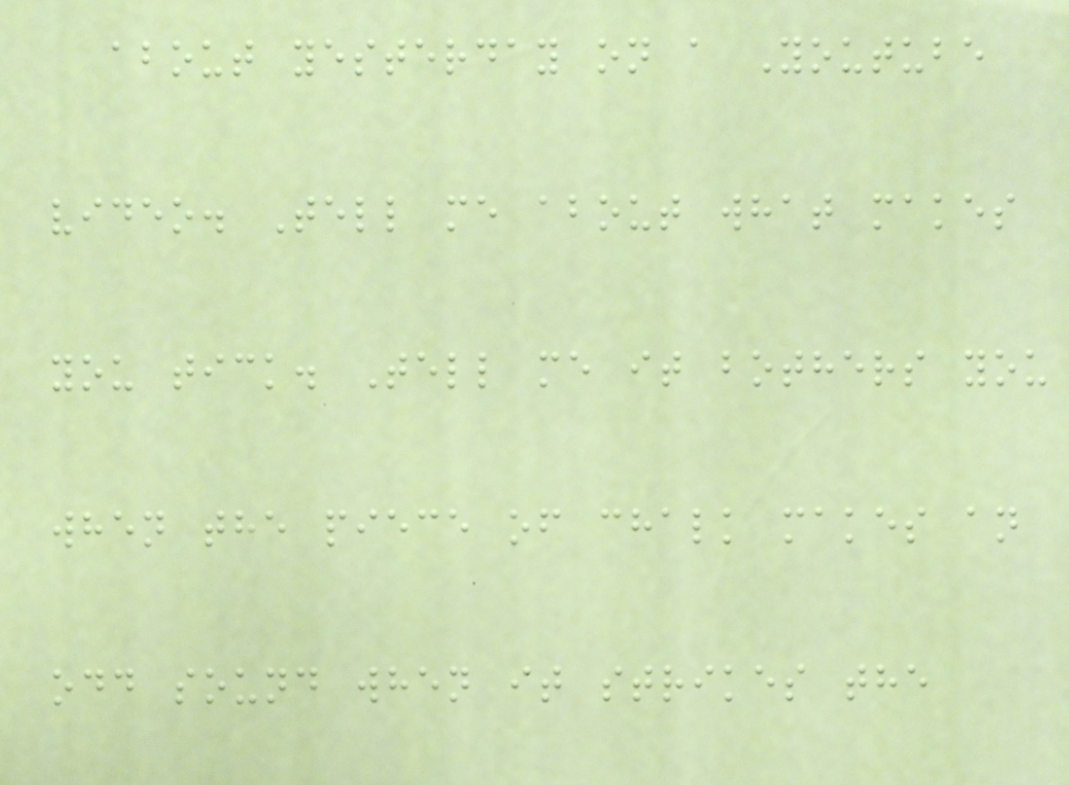about yesterday on a Youtube
video. Tell me about what makes
you tick. Tell me it bothers you
when the piece of chalk makes an
odd sound when it strikes the
